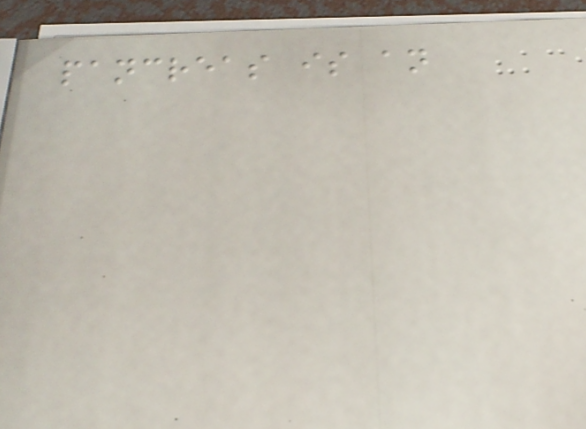pancreas is an
